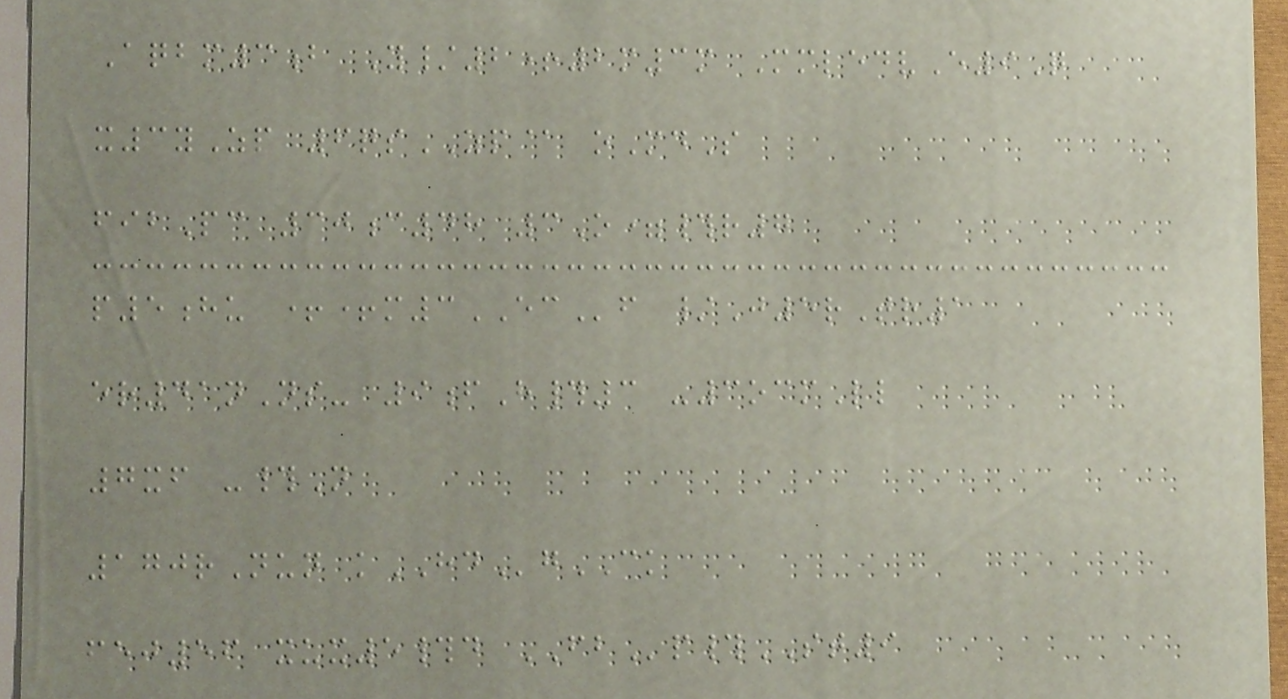Aqbm3b Y/2+2m3m MmledvE9Q
x3yZp 6qsZP@ oMdS
fibPc 30c48 3O=#r7
p5hu ++m3ECf /J5rTr1
er41nNs- 9fH#3 -3ocmLl
7xf -#N
170rNun kHDgCK
fej56 xux5#d FBp#ST9
